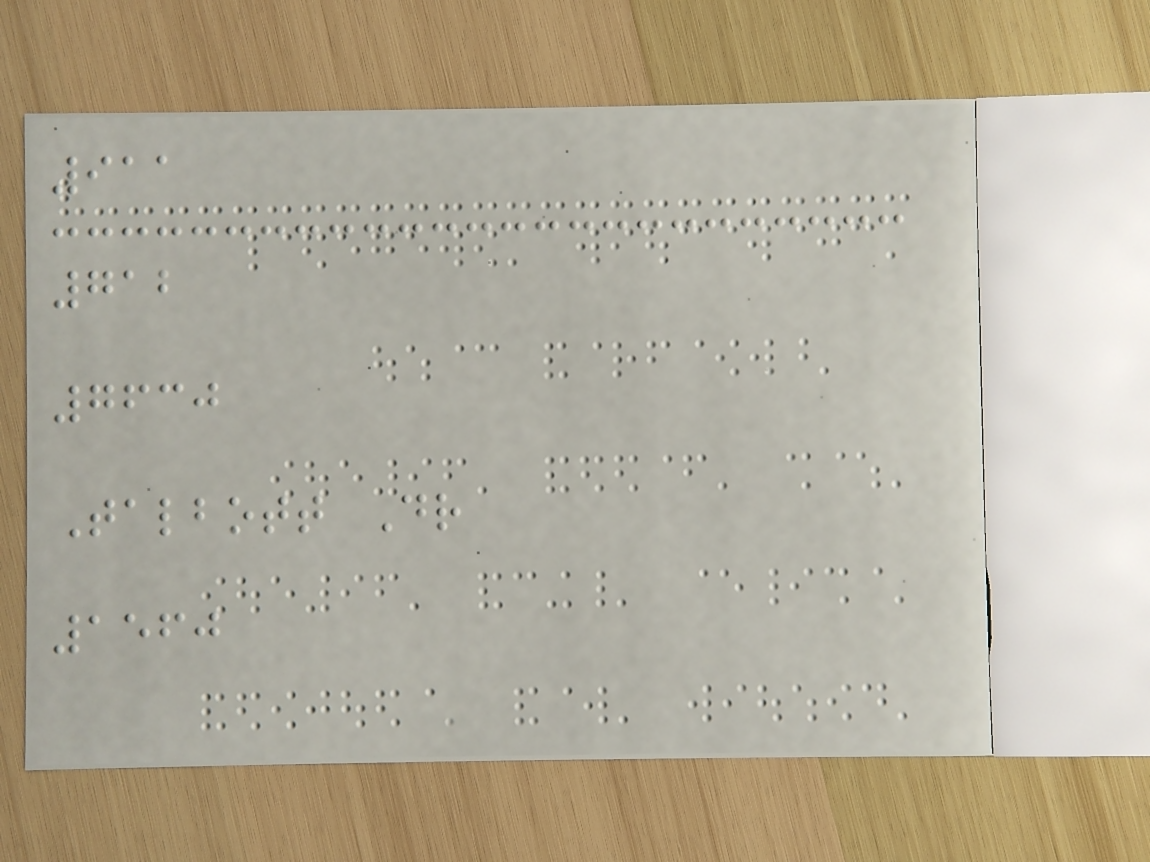911
712
7630
Talbott Dr
1560
